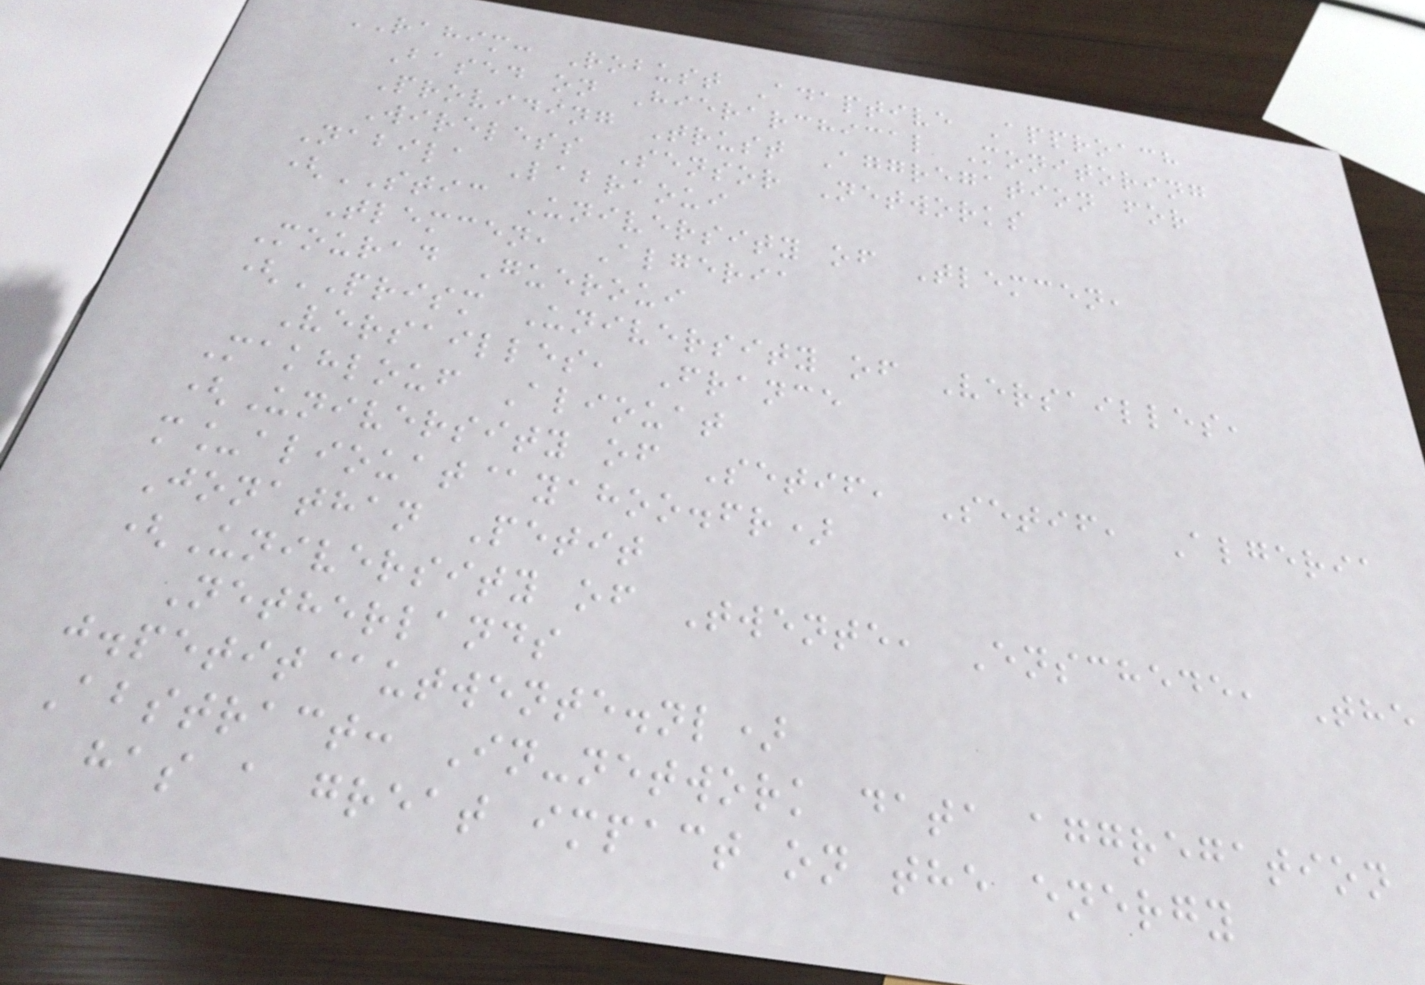RAHIM: Robust Adaptive Approach
Based on Hierarchical Monitoring
Providing Trust Aggregation for
Wireless Sensor Networks
Nabila Labraoui
(STIC University of Tlemcen,
Tlemcen, Algeria
Mourad Gueroui
(PRISM University of Versailles,
Versailles, France
Makhlouf Aliouat
(University of Setif, Setif, Algeria
m_aliouat@yahoo.fr)
Jonathan Petit
(University of Twente, Enschede, The
Netherlands
j.petit@utwente.nl)
Abstract: In-network data aggregation
has a great impact on the energy
